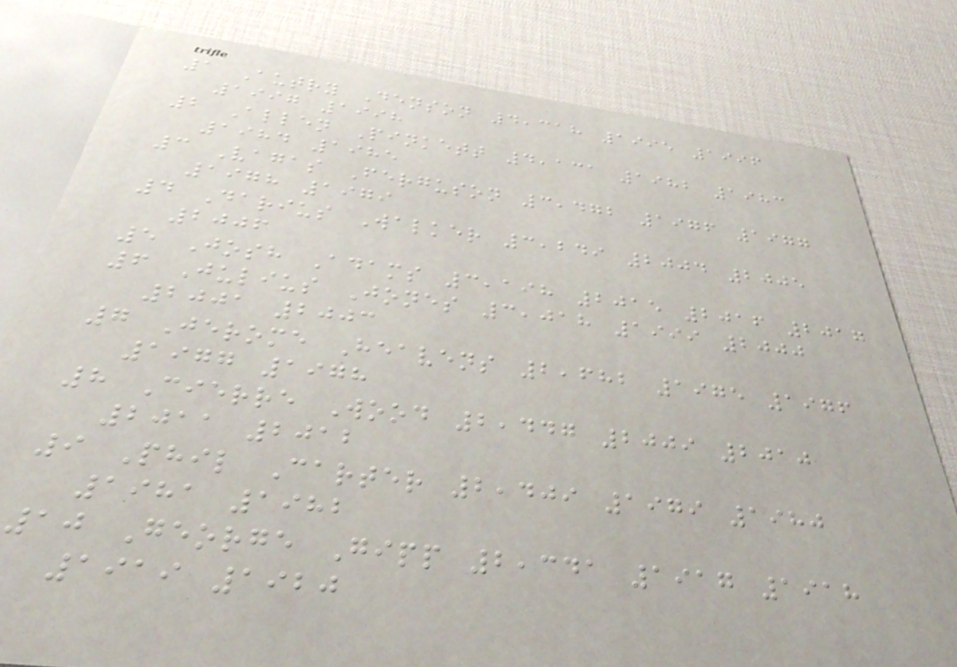1 Autry Denson 4,318 1995 1996
1997 1998
2 Allen Pinkett 4,131 1982 1983
1984 1985
3 Vagas Ferguson 3,472 1976 1977
1978 1979
4 Darius Walker 3,249 2004 2005
2006
5 Josh Adams 3,198 2015 2016 2017
6 Julius Jones 3,018 1999 2000
2001 2003
7 Jerome Heavens 2,682 1975 1976
1977 1978
8 Cierre Wood 2,447 2009 2010
2011 2012
9 Phil Carter 2,409 1979 1980
1981 1982
10 George Gipp 2,341 1917 1918
1919 1920
